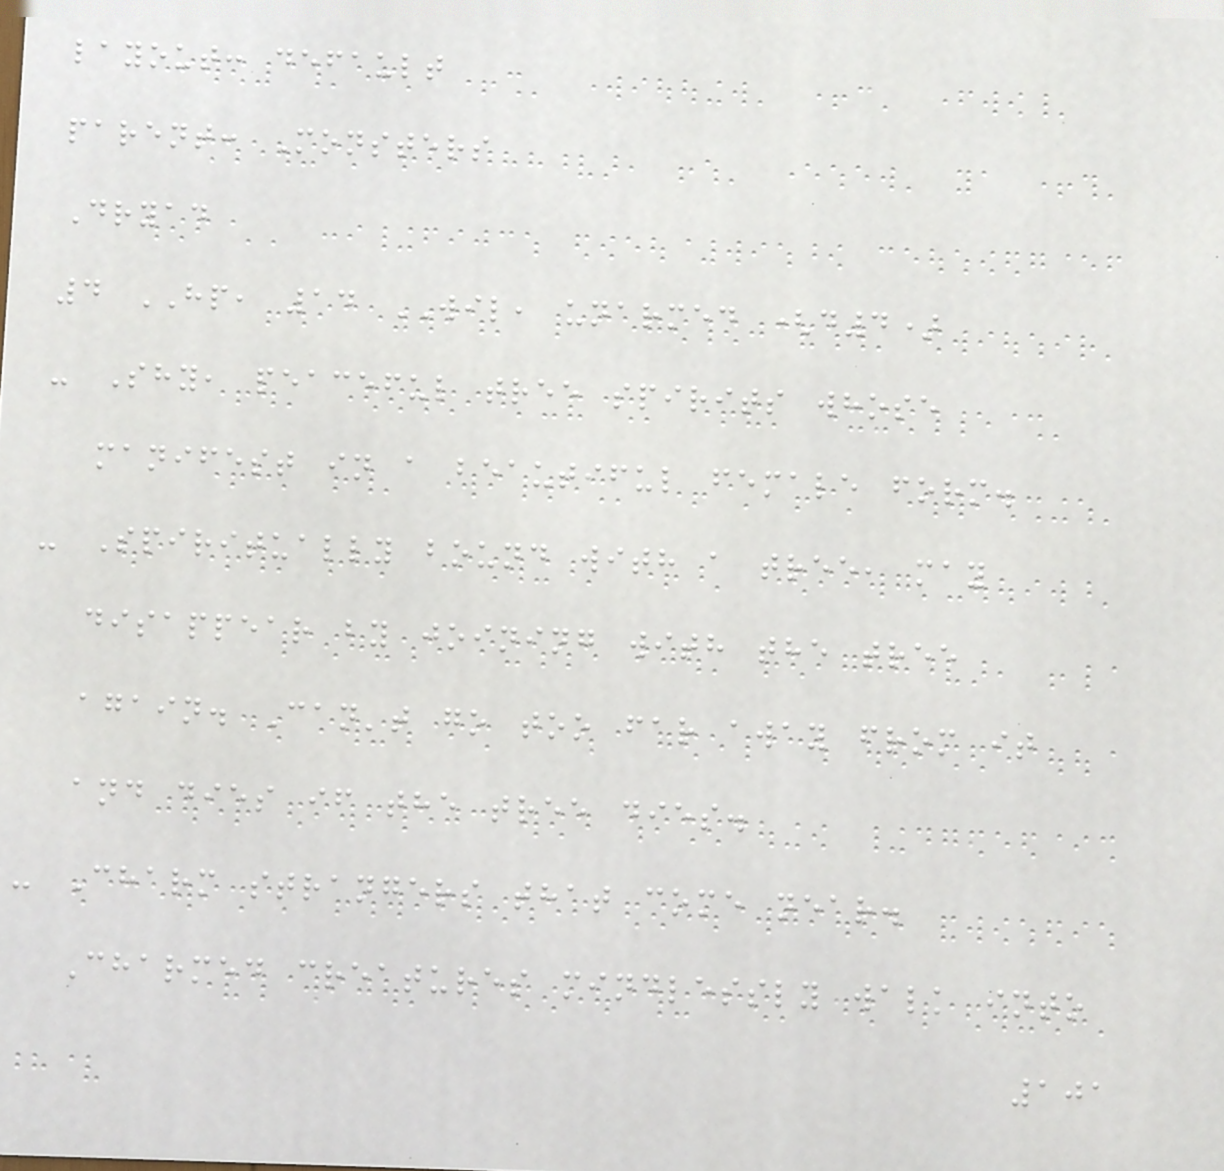layout: default
parent: Monsters
Dryad
4 HP, 14 WIL, unarmed (d4)
- Shy, peaceful tree spirits whose
manifest in a beautiful female form.
- Spiritually bound with a tree, may
disappear by joining with the tree
again. Can't go too far away from it
and dies if the tree dies.
- Charm strangers that come near.
Charmed creatures mindlessly walk into
101
